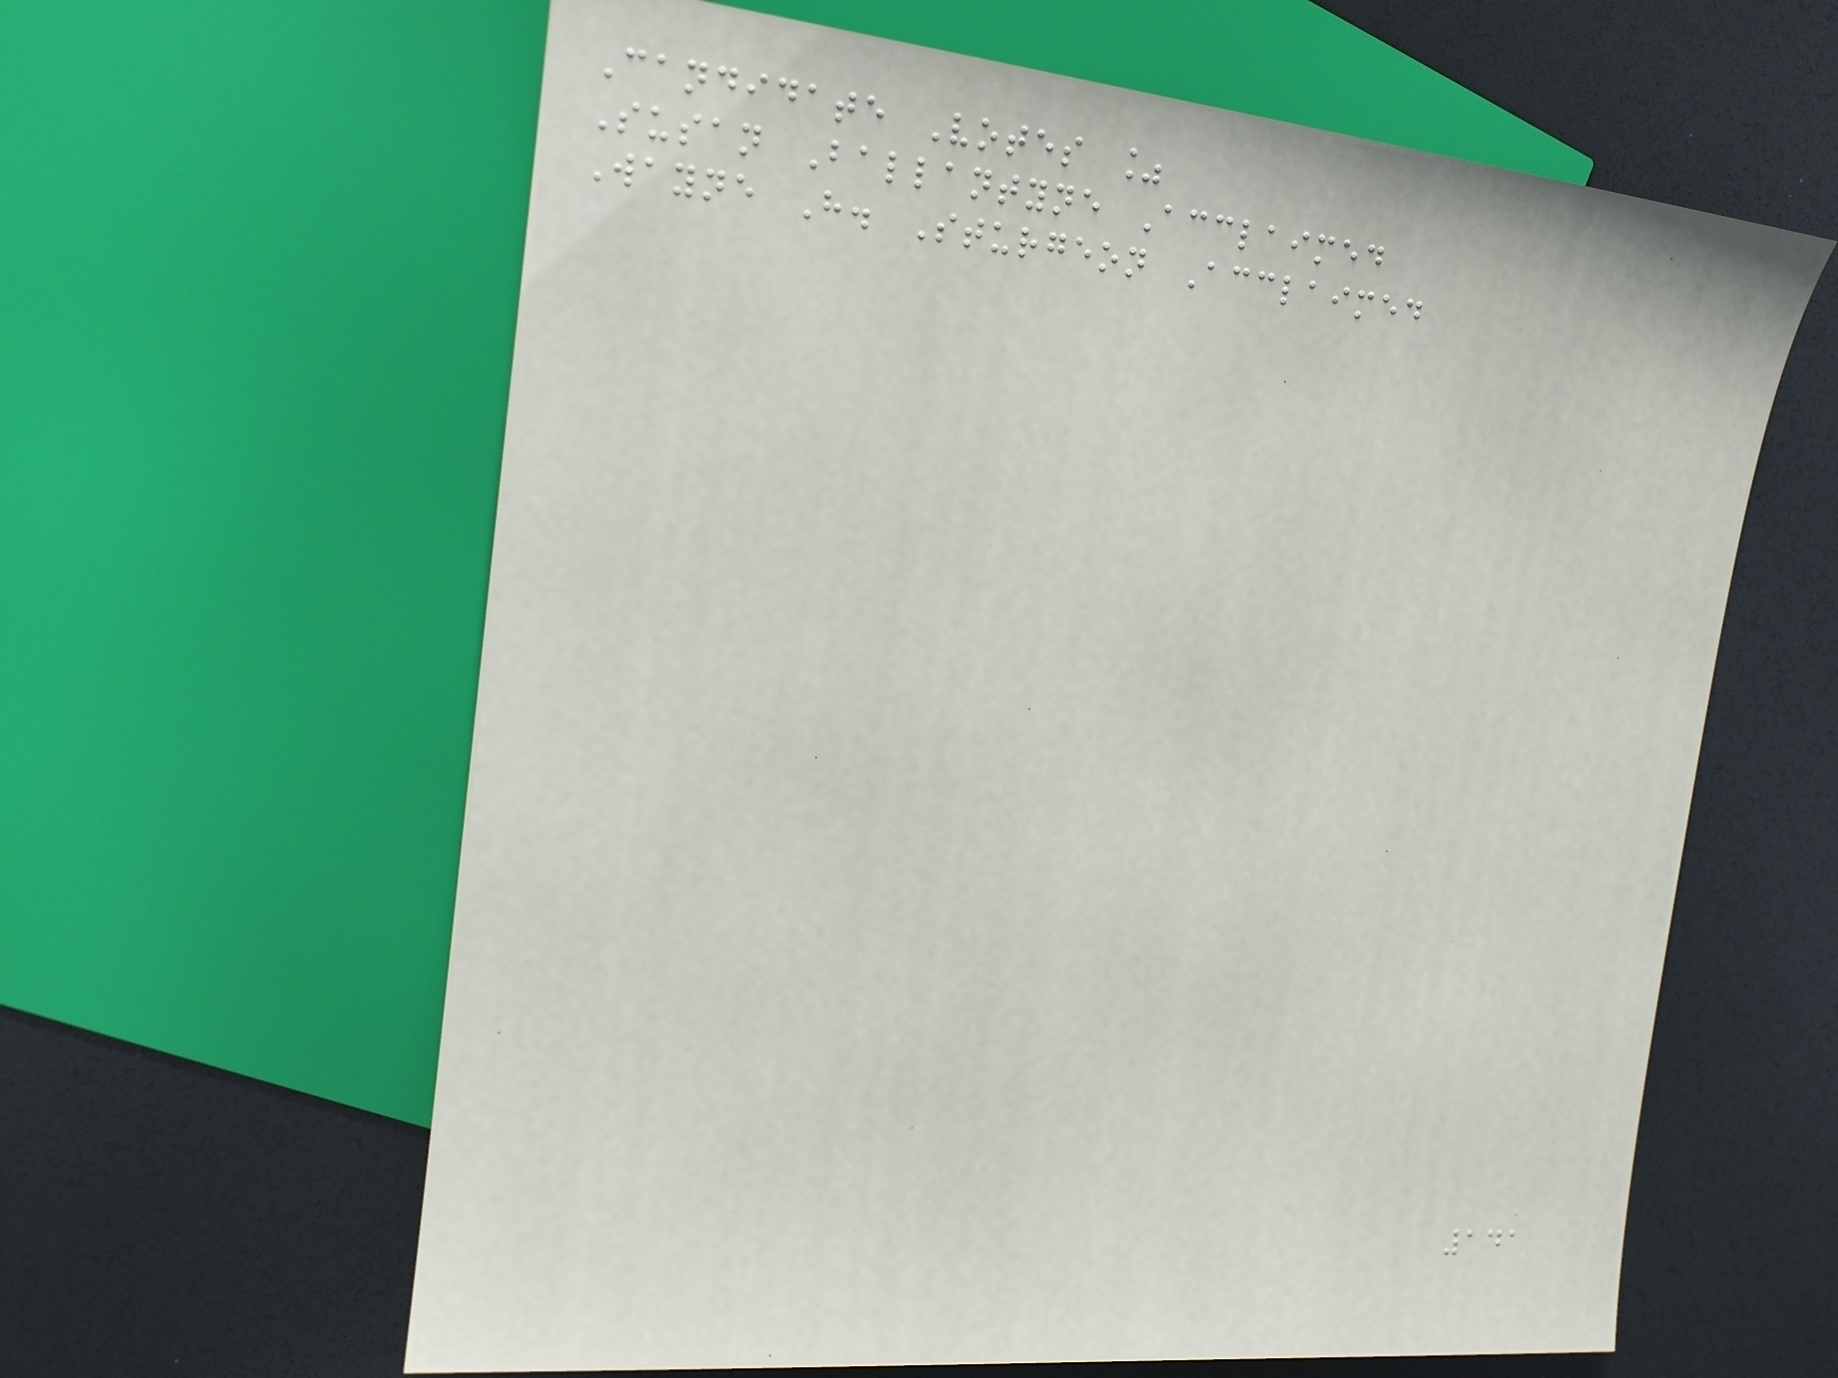Candidate Votes %
Susan Ballantyne Acclaimed
Wayne H. Sturgeon Acclaimed
141
